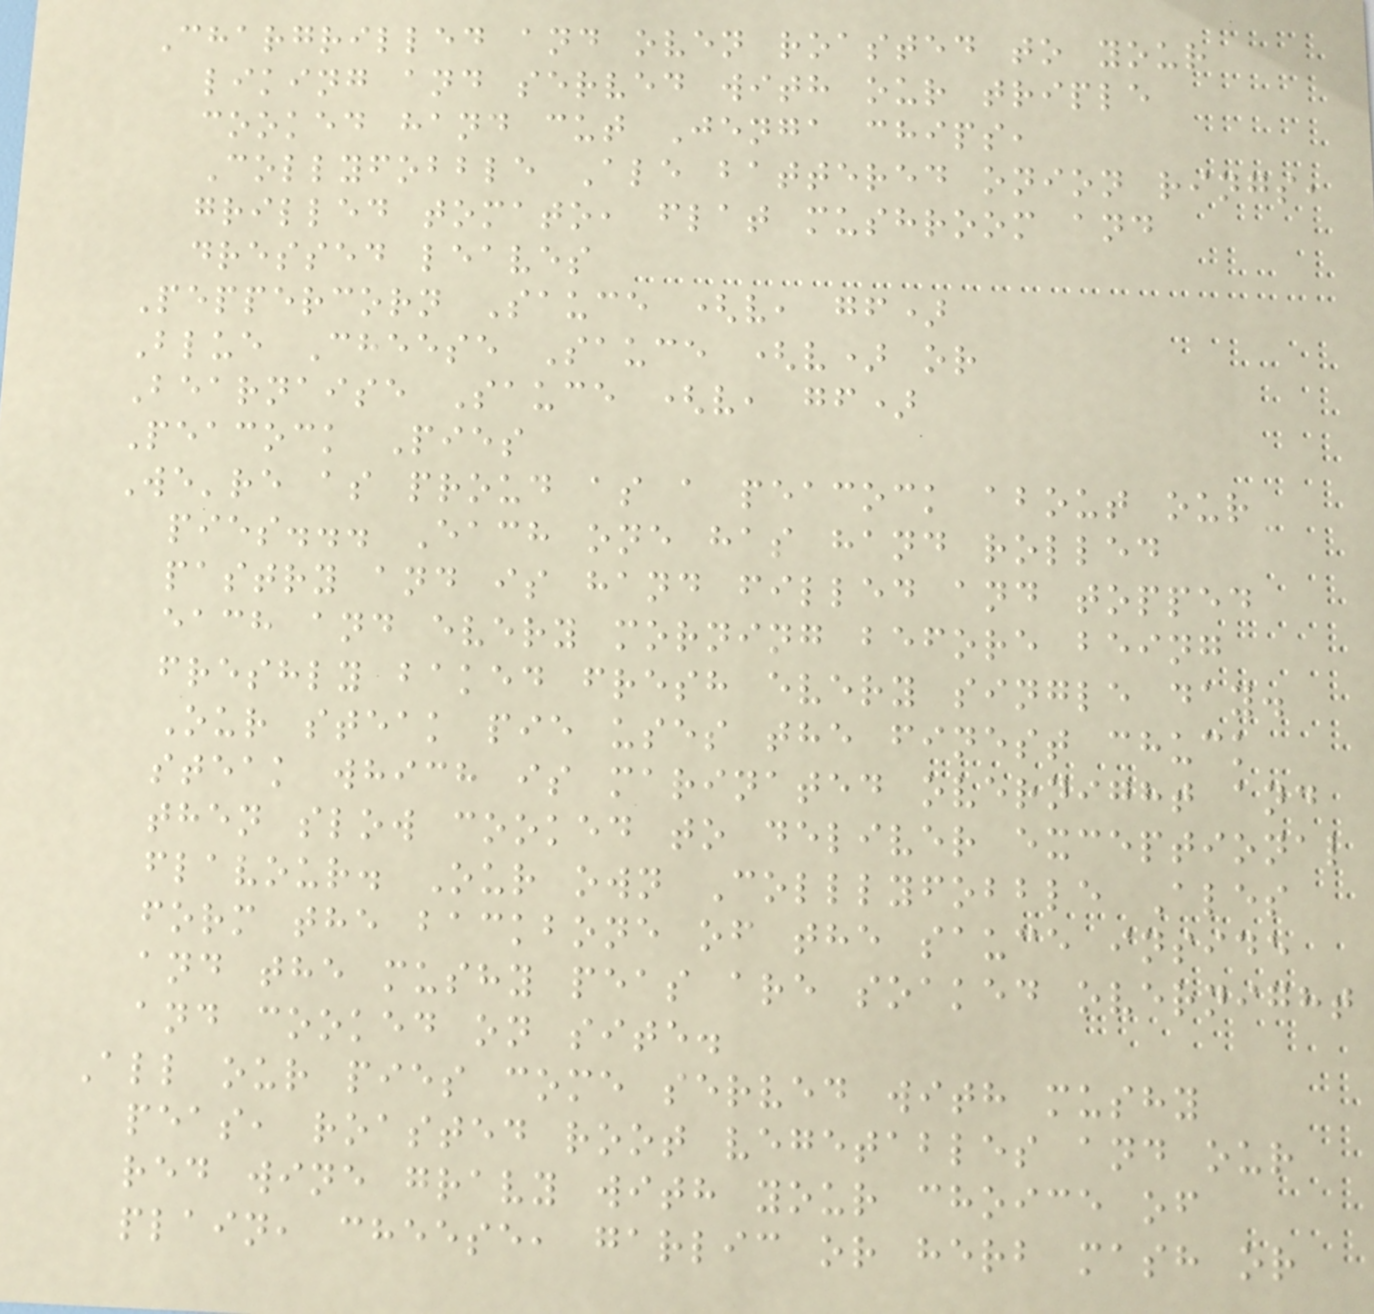Chargrilled and oven roasted to your
liking and served with our triple
cooked hand cut Jenga chips,
Collyfobble Ale battered onion rings,
grilled tomato, flat mushroom and
dressed leaves
Peppercorn Sauce (v, gf)
Blue Cheese Sauce (v) or
Bearnaise Sauce (v, gf)
Peacock Pies
We're as proud as a peacock about our
pies... Each one has hand rolled
pastry and is hand filled and topped
each and every morning before being
freshly baked fresh every single day.
Our steak pie uses the finest chuck
steak which is marinated overnight and
then slow cooked to deliver exceptional
flavour. Our own Colllyfobble Ales
form the backbone of the sauce inside
and the mushy peas are soaked overnight
and cooked on site.
All our pies come served with mushy
peas, roasted root vegetables and our
red wine gravy with your choice of
plain, cheese, garlic or herb mash or
